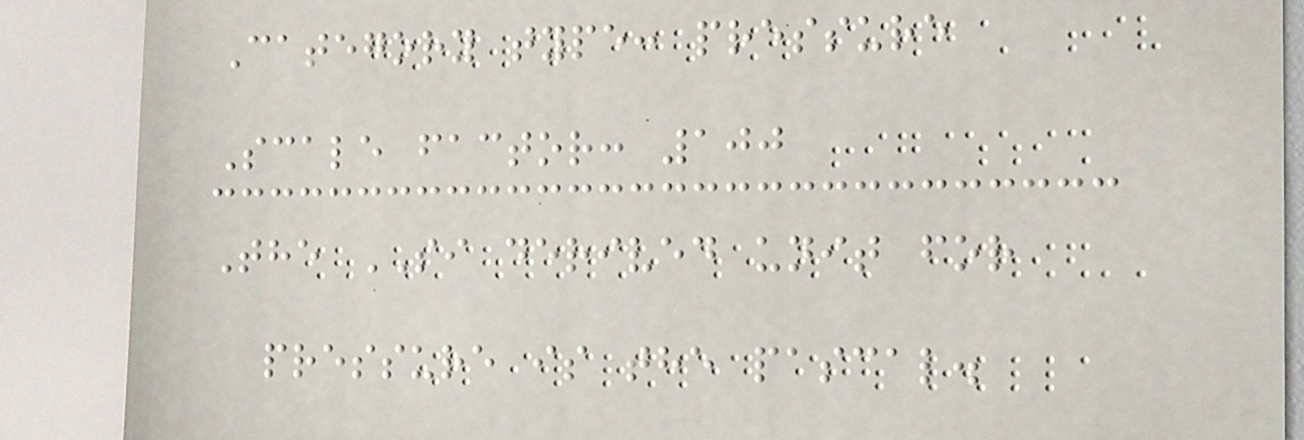Category type: pressure
Scale factor: 100
The SI derived unit for
pressure is the pascal.
